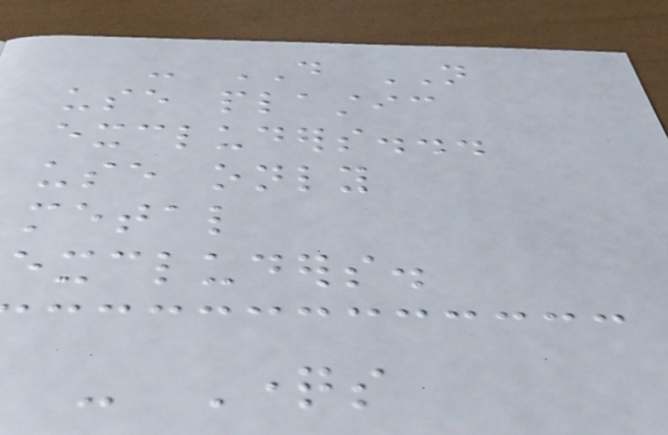- DO NOT
use plastic
excluders...
use only
metal
excluders.
- Questions
